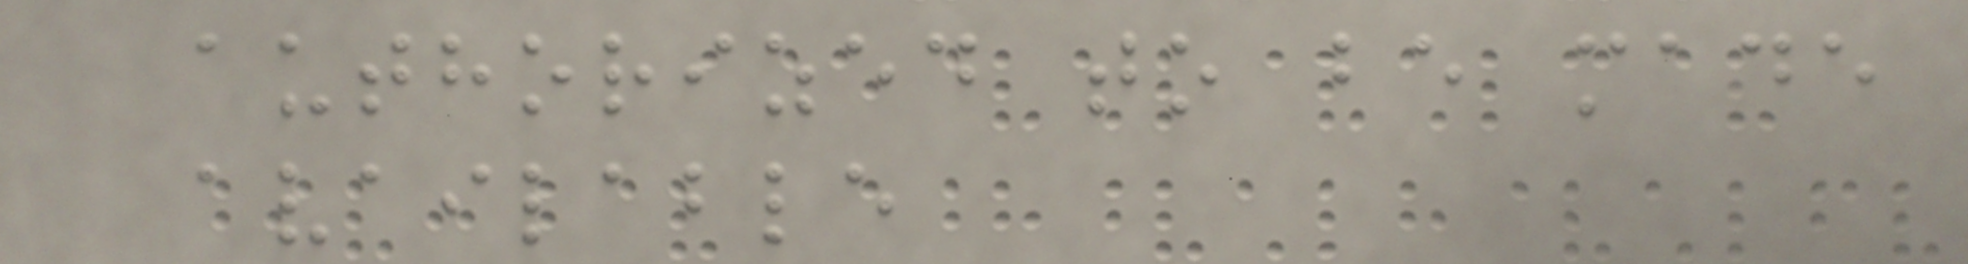authorized to be made
available
